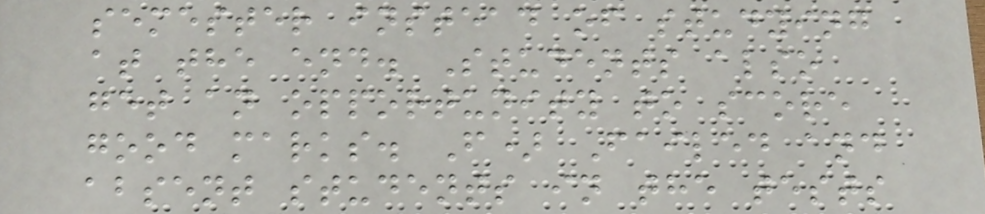semester instead of studying
at the end. Students also
get an opportunity to score
good marks. F) Failed and
absent students in the tests
